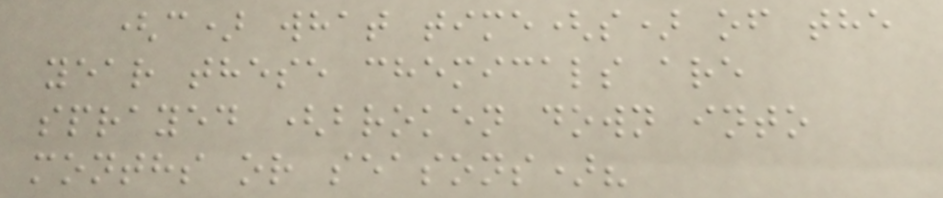(c) what time(s) of the
year these chemicals are
sprayed (broken down into
months or seasons)?
